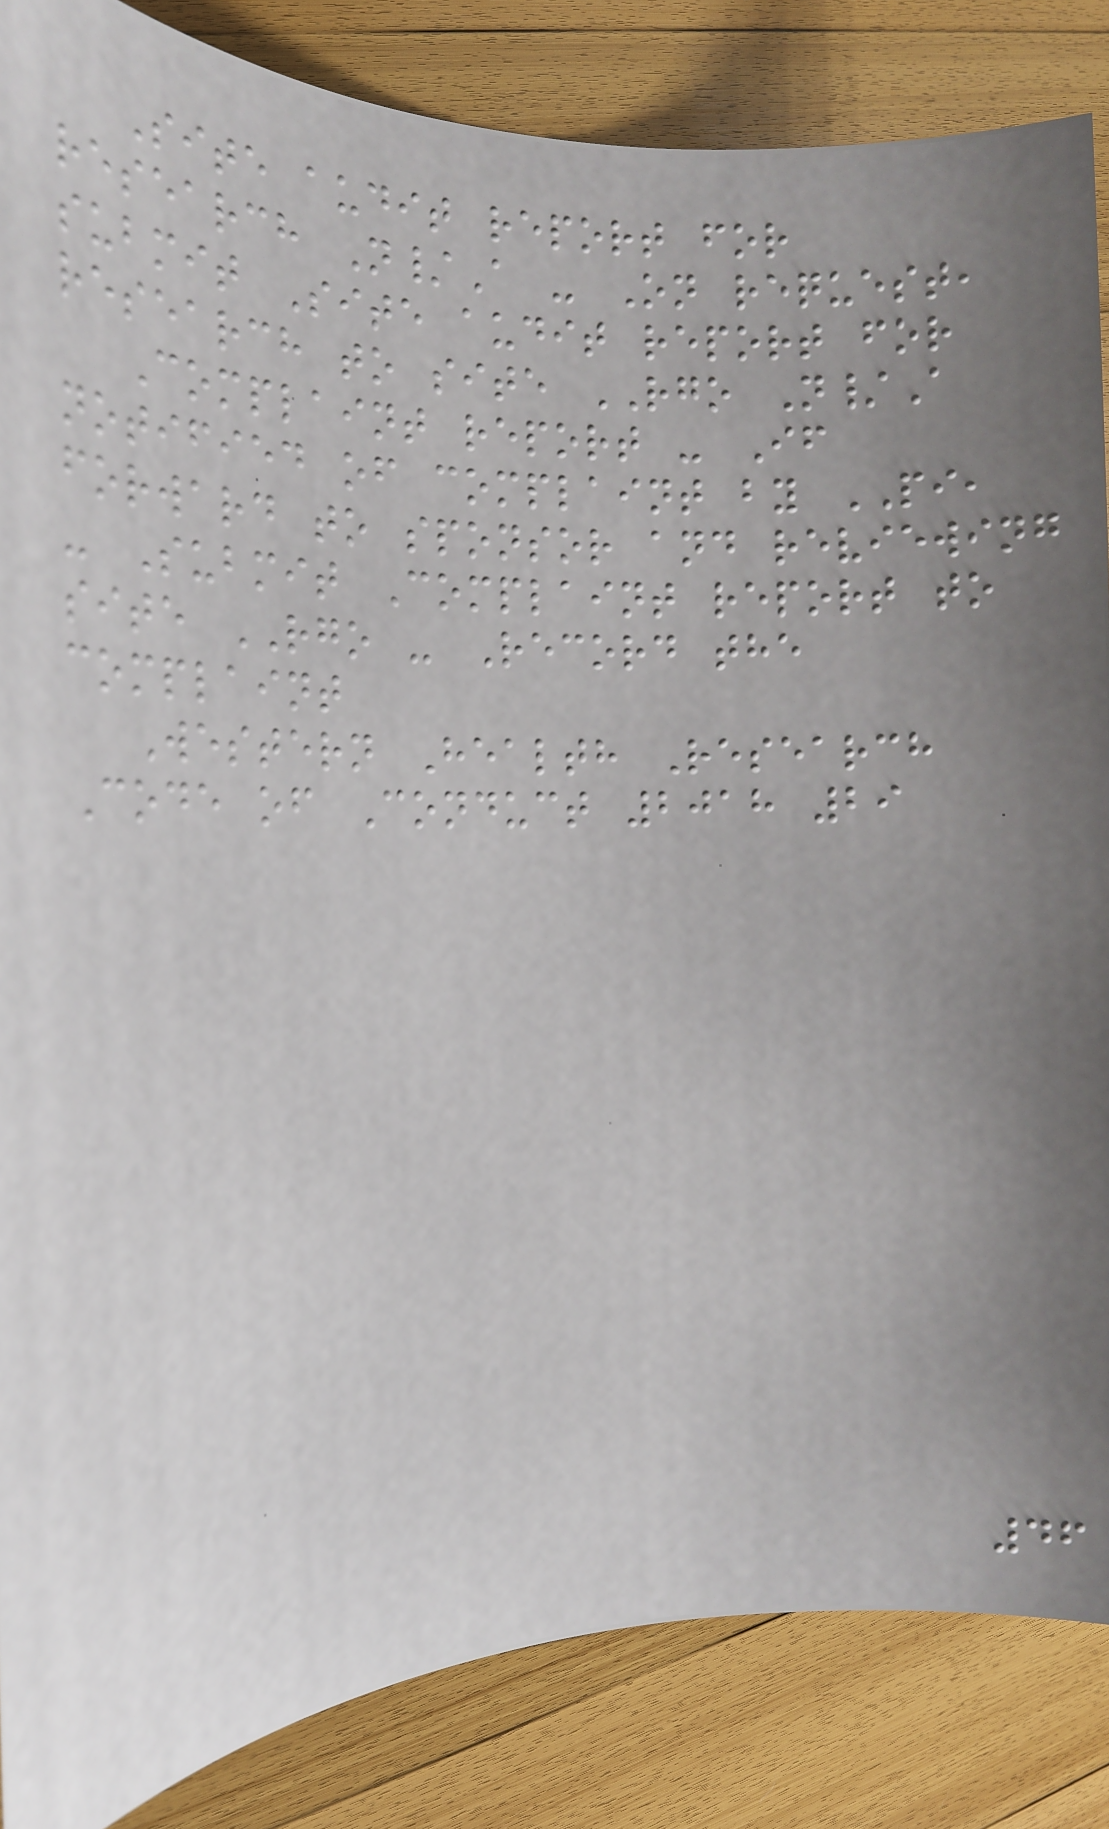Site audit report for
research N/A - On request,
submit Site audit report for
research to site RGO N/A
Complaint report - If
notified of complaint by PI,
forward to sponsor and reviewing
- Submit Complaint report to
site RGO - Record the
complaint
Western Health Research
Code of Conduct 2018 29
46
